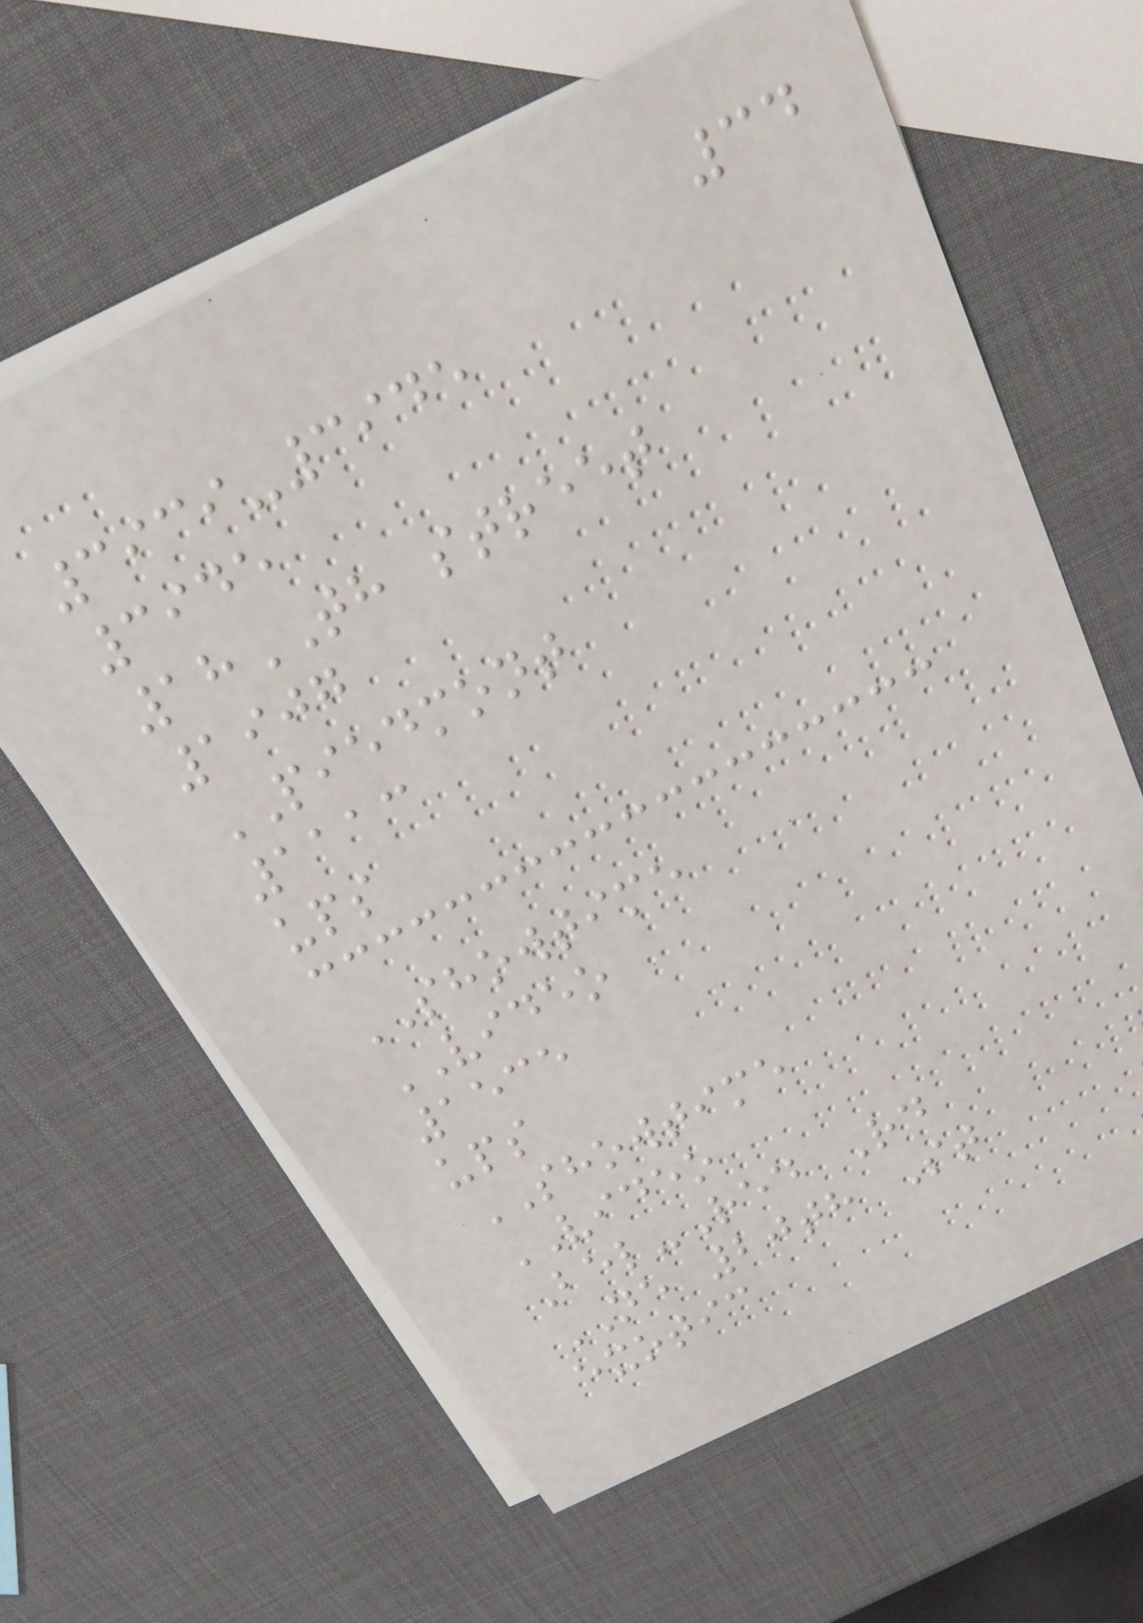34
3939-3945
3945
18TH street
1907
PIEDMONT
1113
ups
SHOWTIME
VIDEO
1535
ups
SHOWTIME
VIDEO
Bel-Red Rd
NE 20th St
exotic
